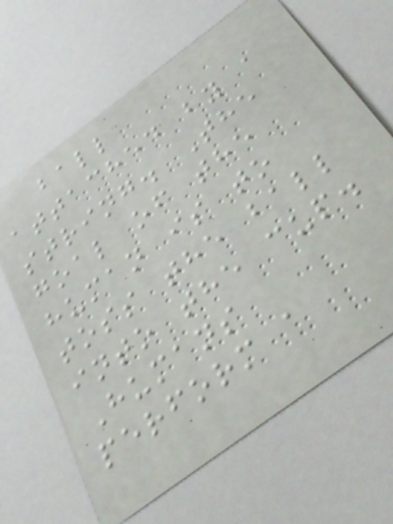ball
attached by a
string. The
goal of the
human is to
toss the ball
into the cup.
Humans
perform a
